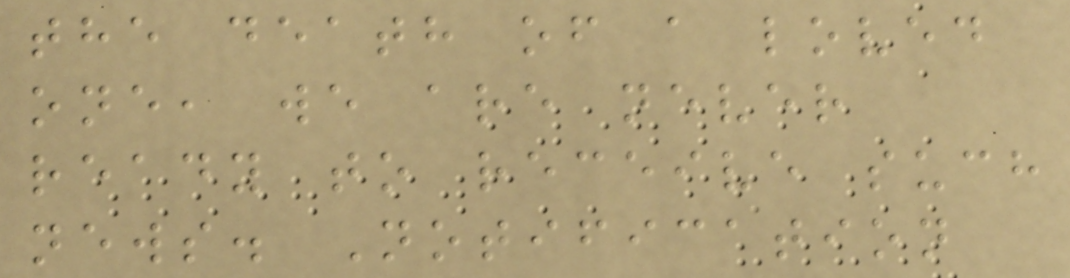the death of a loved
one, we are never
ready to receive such
news. Notification
